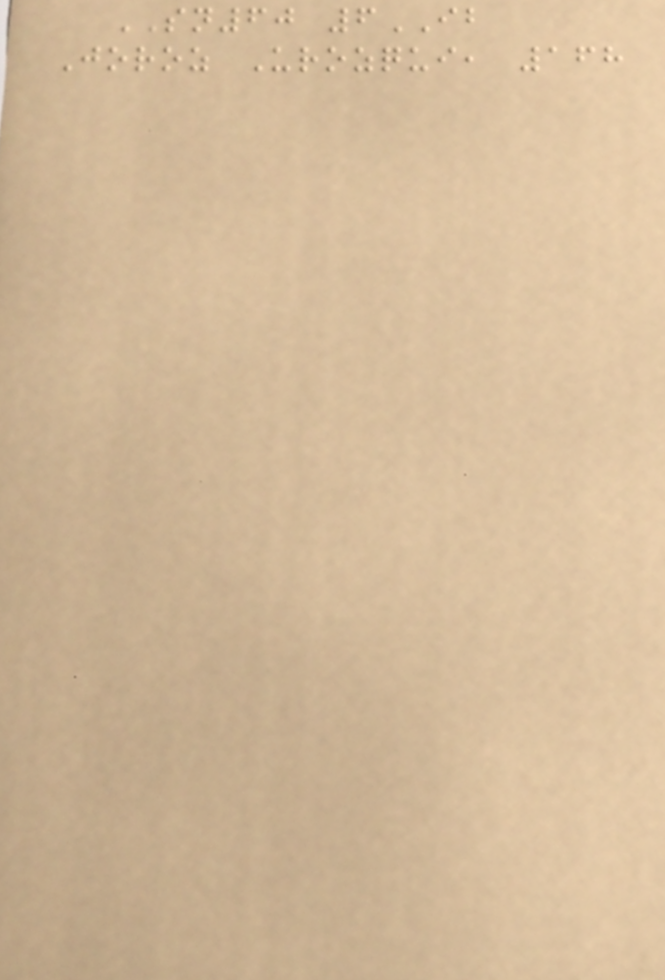SN60 6IB
Joroz Urozqui, 168
